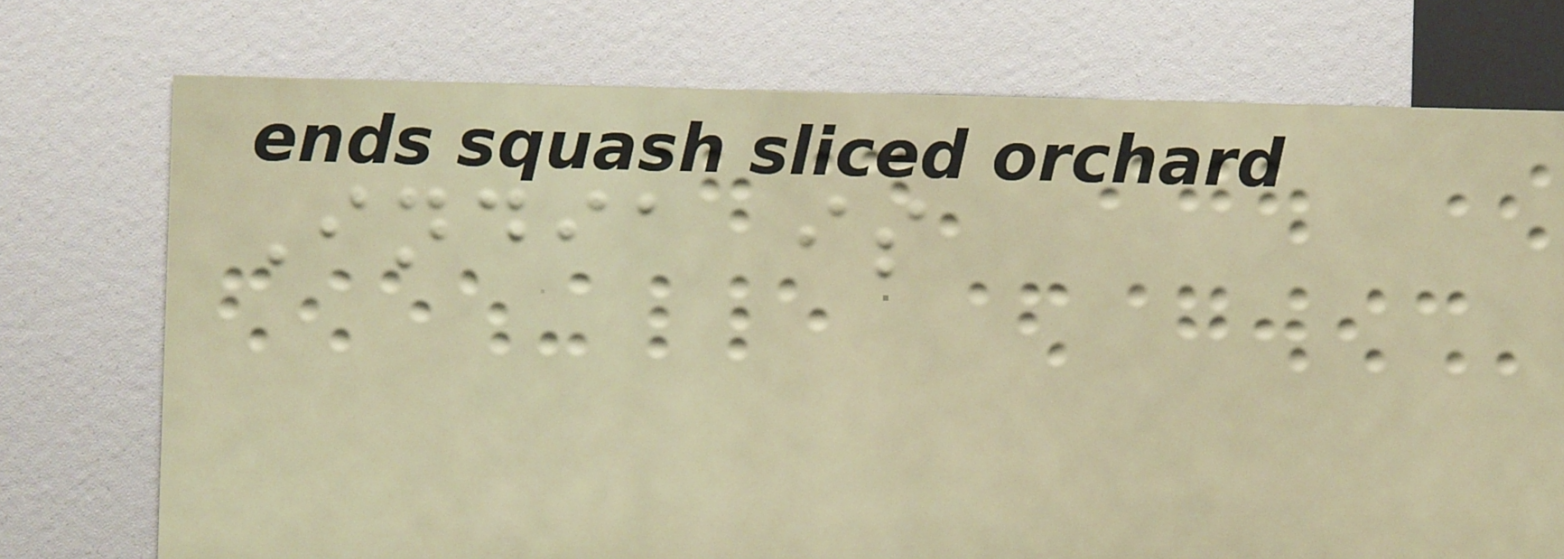India is
